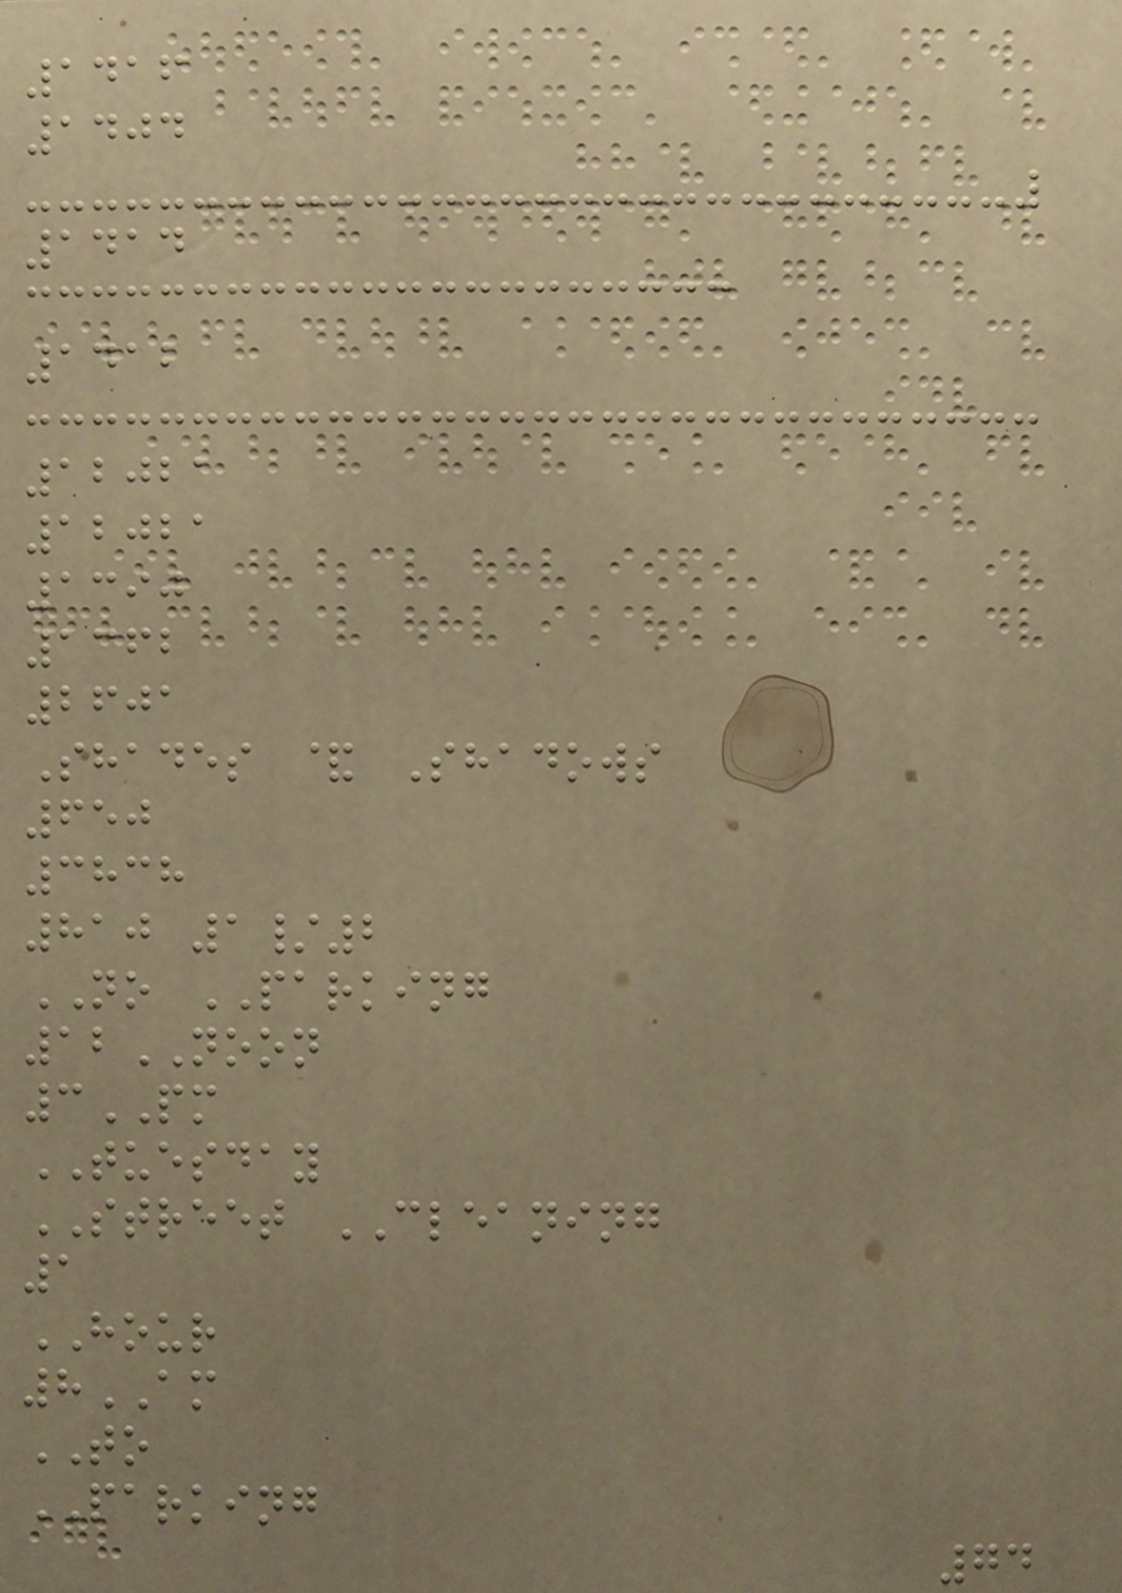1416
1404
1414
1412
12021
12021
1390
1362
2601
Shades & Shadows
650
3838
810 1/2
NO PARKING
12NOON
3PM
TUESDAY
STREET CLEANING
1
HOUR
8AM
TO
PARKING
74
